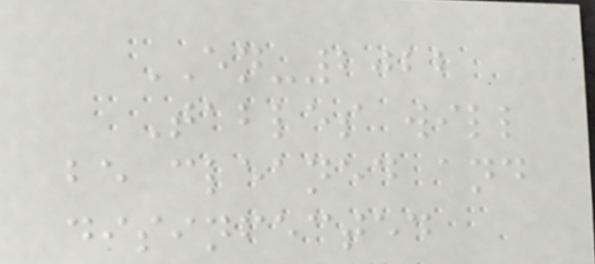EN-2022
Tables will
be cleaned and
disinfected
